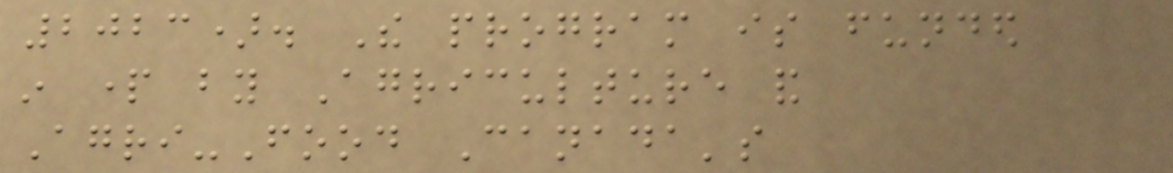2023). The program is funded
in part by Agriculture and
Agri-Food Canada's
